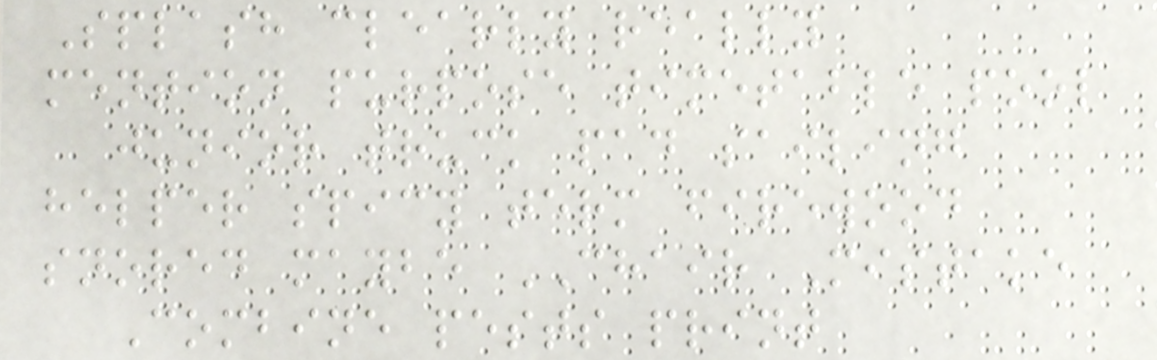Splash clearly really
mention purpose timetable pool
junior truck pad sailing
helper spicy term firewood
snored maybe CHAIR Mistake
Combine pests print
